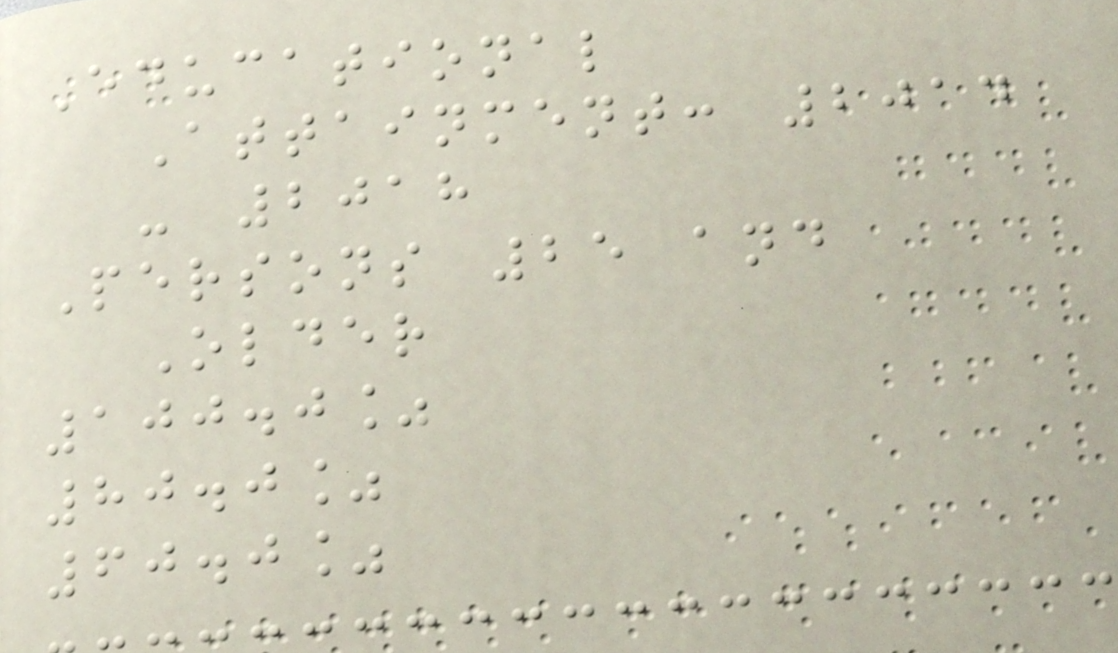Educational
Attainment: 2014
- 2018
Persons 25 and
Older
100.0%
80.0%
60.0%
